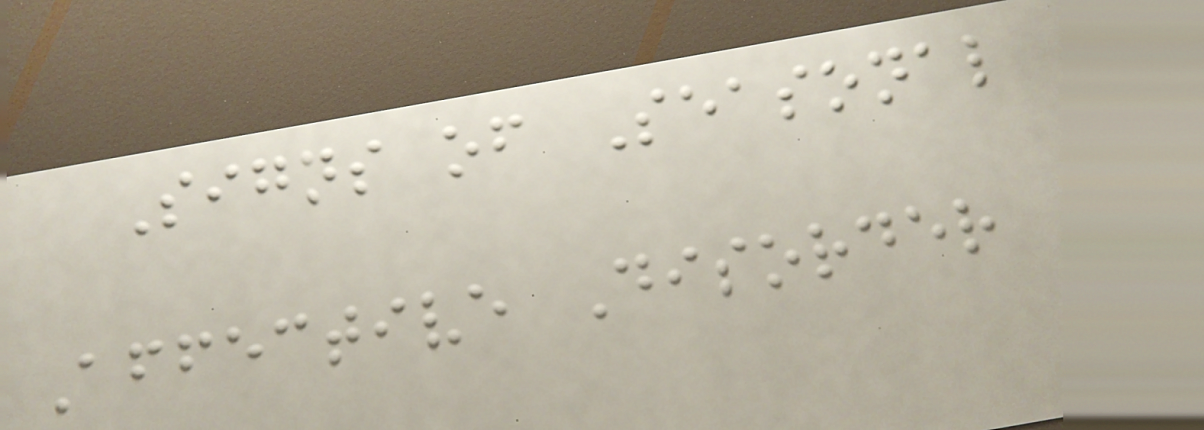Signs of Seasonal
Affective Disorder
